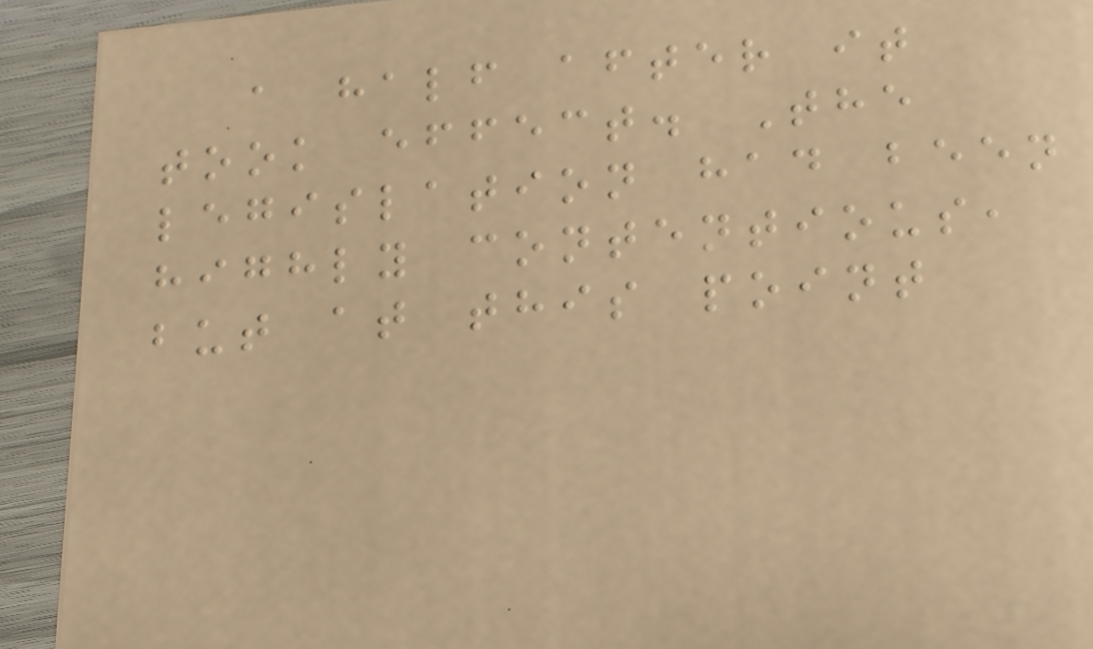a half after it
took effect. The
legislation had been
highly contentious,
but at this point
